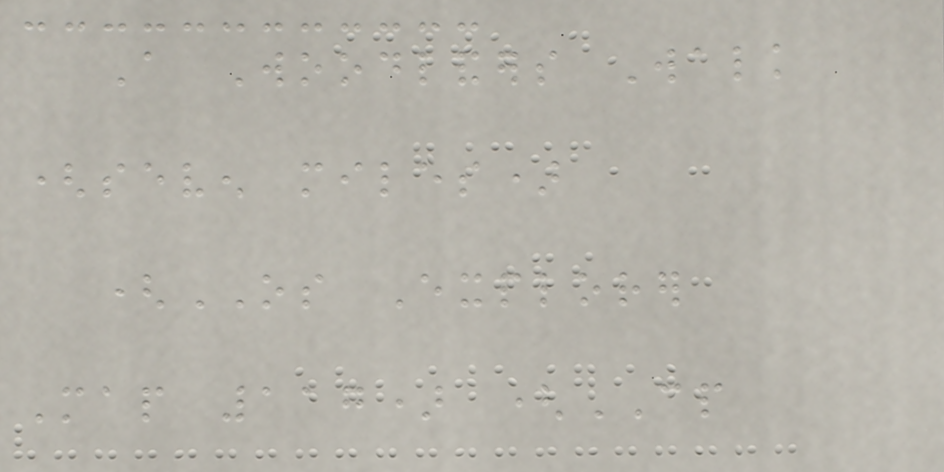A Woodlanders Walk
(seven miles)
(OS Explorer
Map 117) (CP
